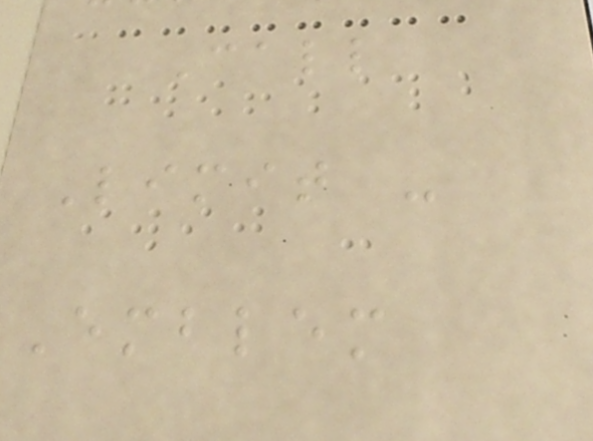Call
Limit -
Emblem
